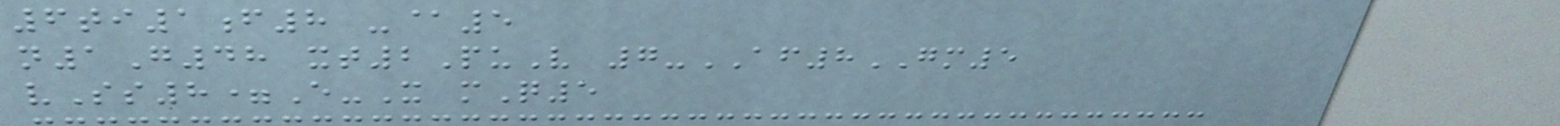6ti1f8 -@5
n1G48 xt2PuV 7-AF8GM5
vSs8=E-X mQ5
